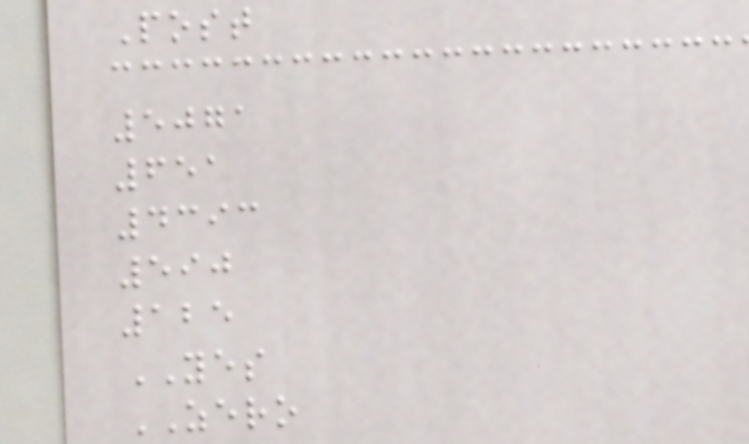Post
5071
651
4393
590
125
YES
ZERO
